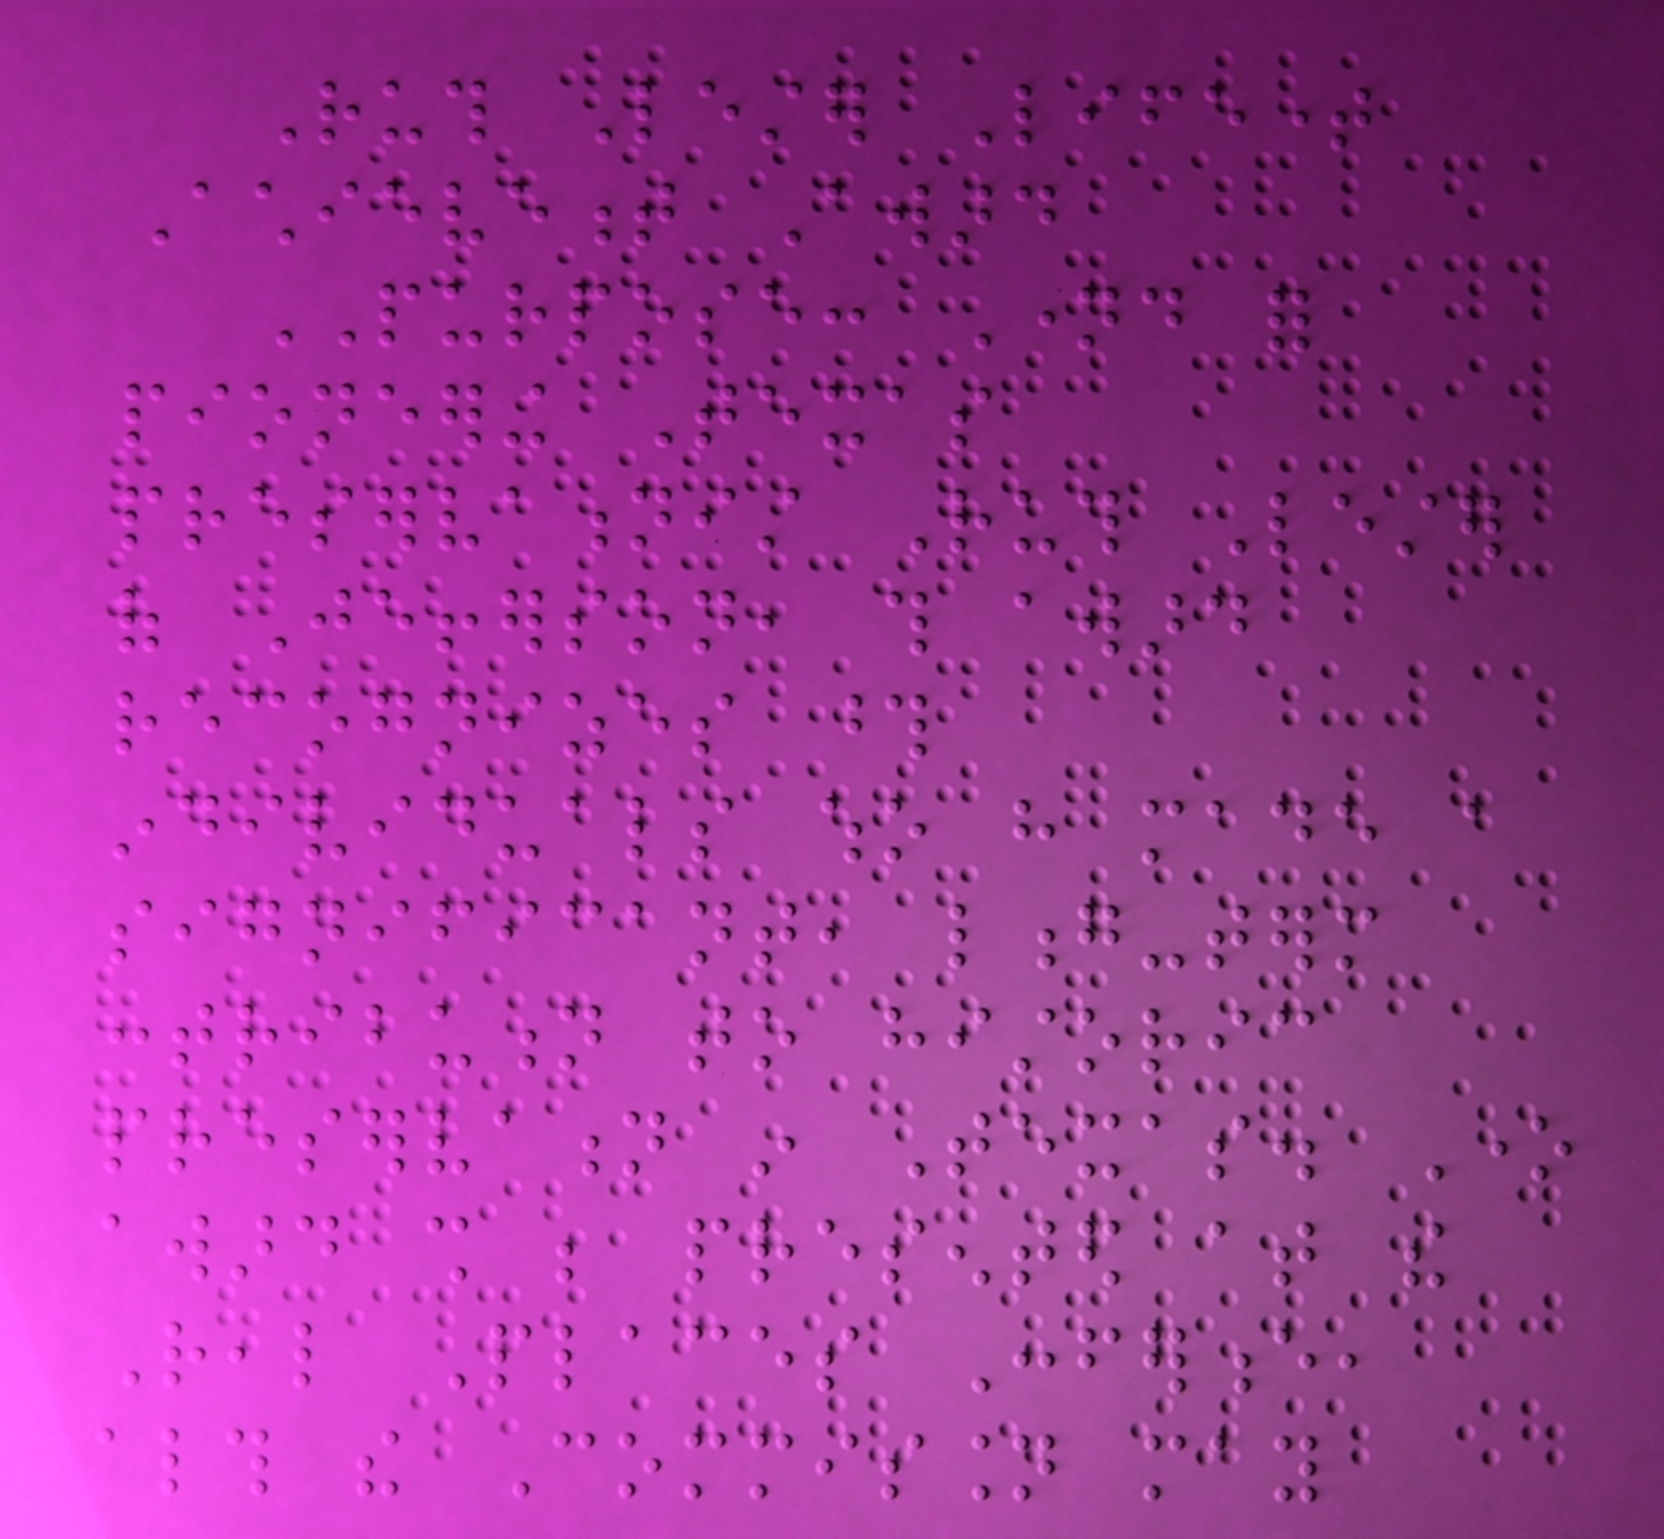Ruth Lester Lifetime
Achievement Award
PURPOSE: Named for
pioneering Texas
preservationist Ruth Lester
of Jefferson, this award
recognizes those
individuals who have made a
significant, long-term
contribution to historic
preservation in Texas. One
award shall be presented at the
Real Places Conference,
although the Commission may
